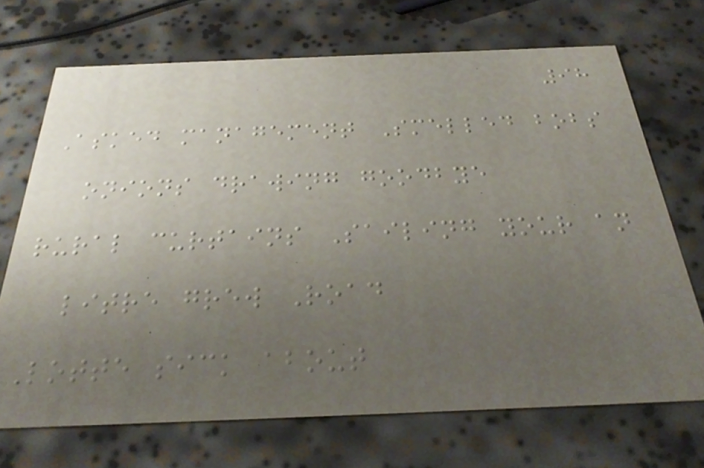98
Asked management Smelled bobs
onions drawing goodbye
rural curtains Sailing your an
litre grew Road
Lotte sick about
